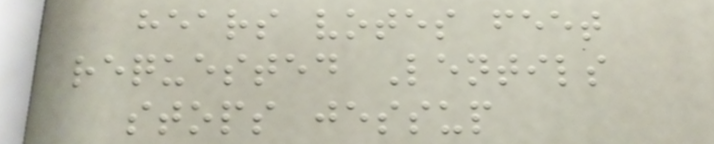hears votes feet
requested Lentils
stops jessup
